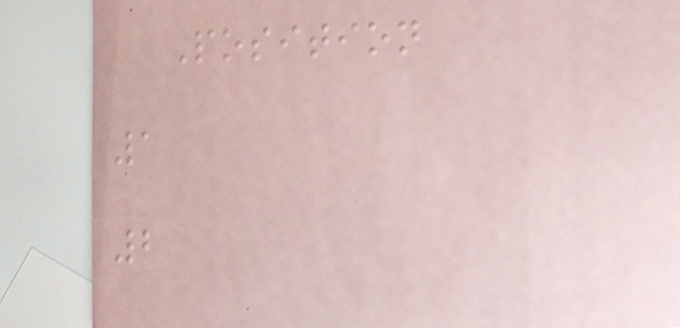Position
1
2
